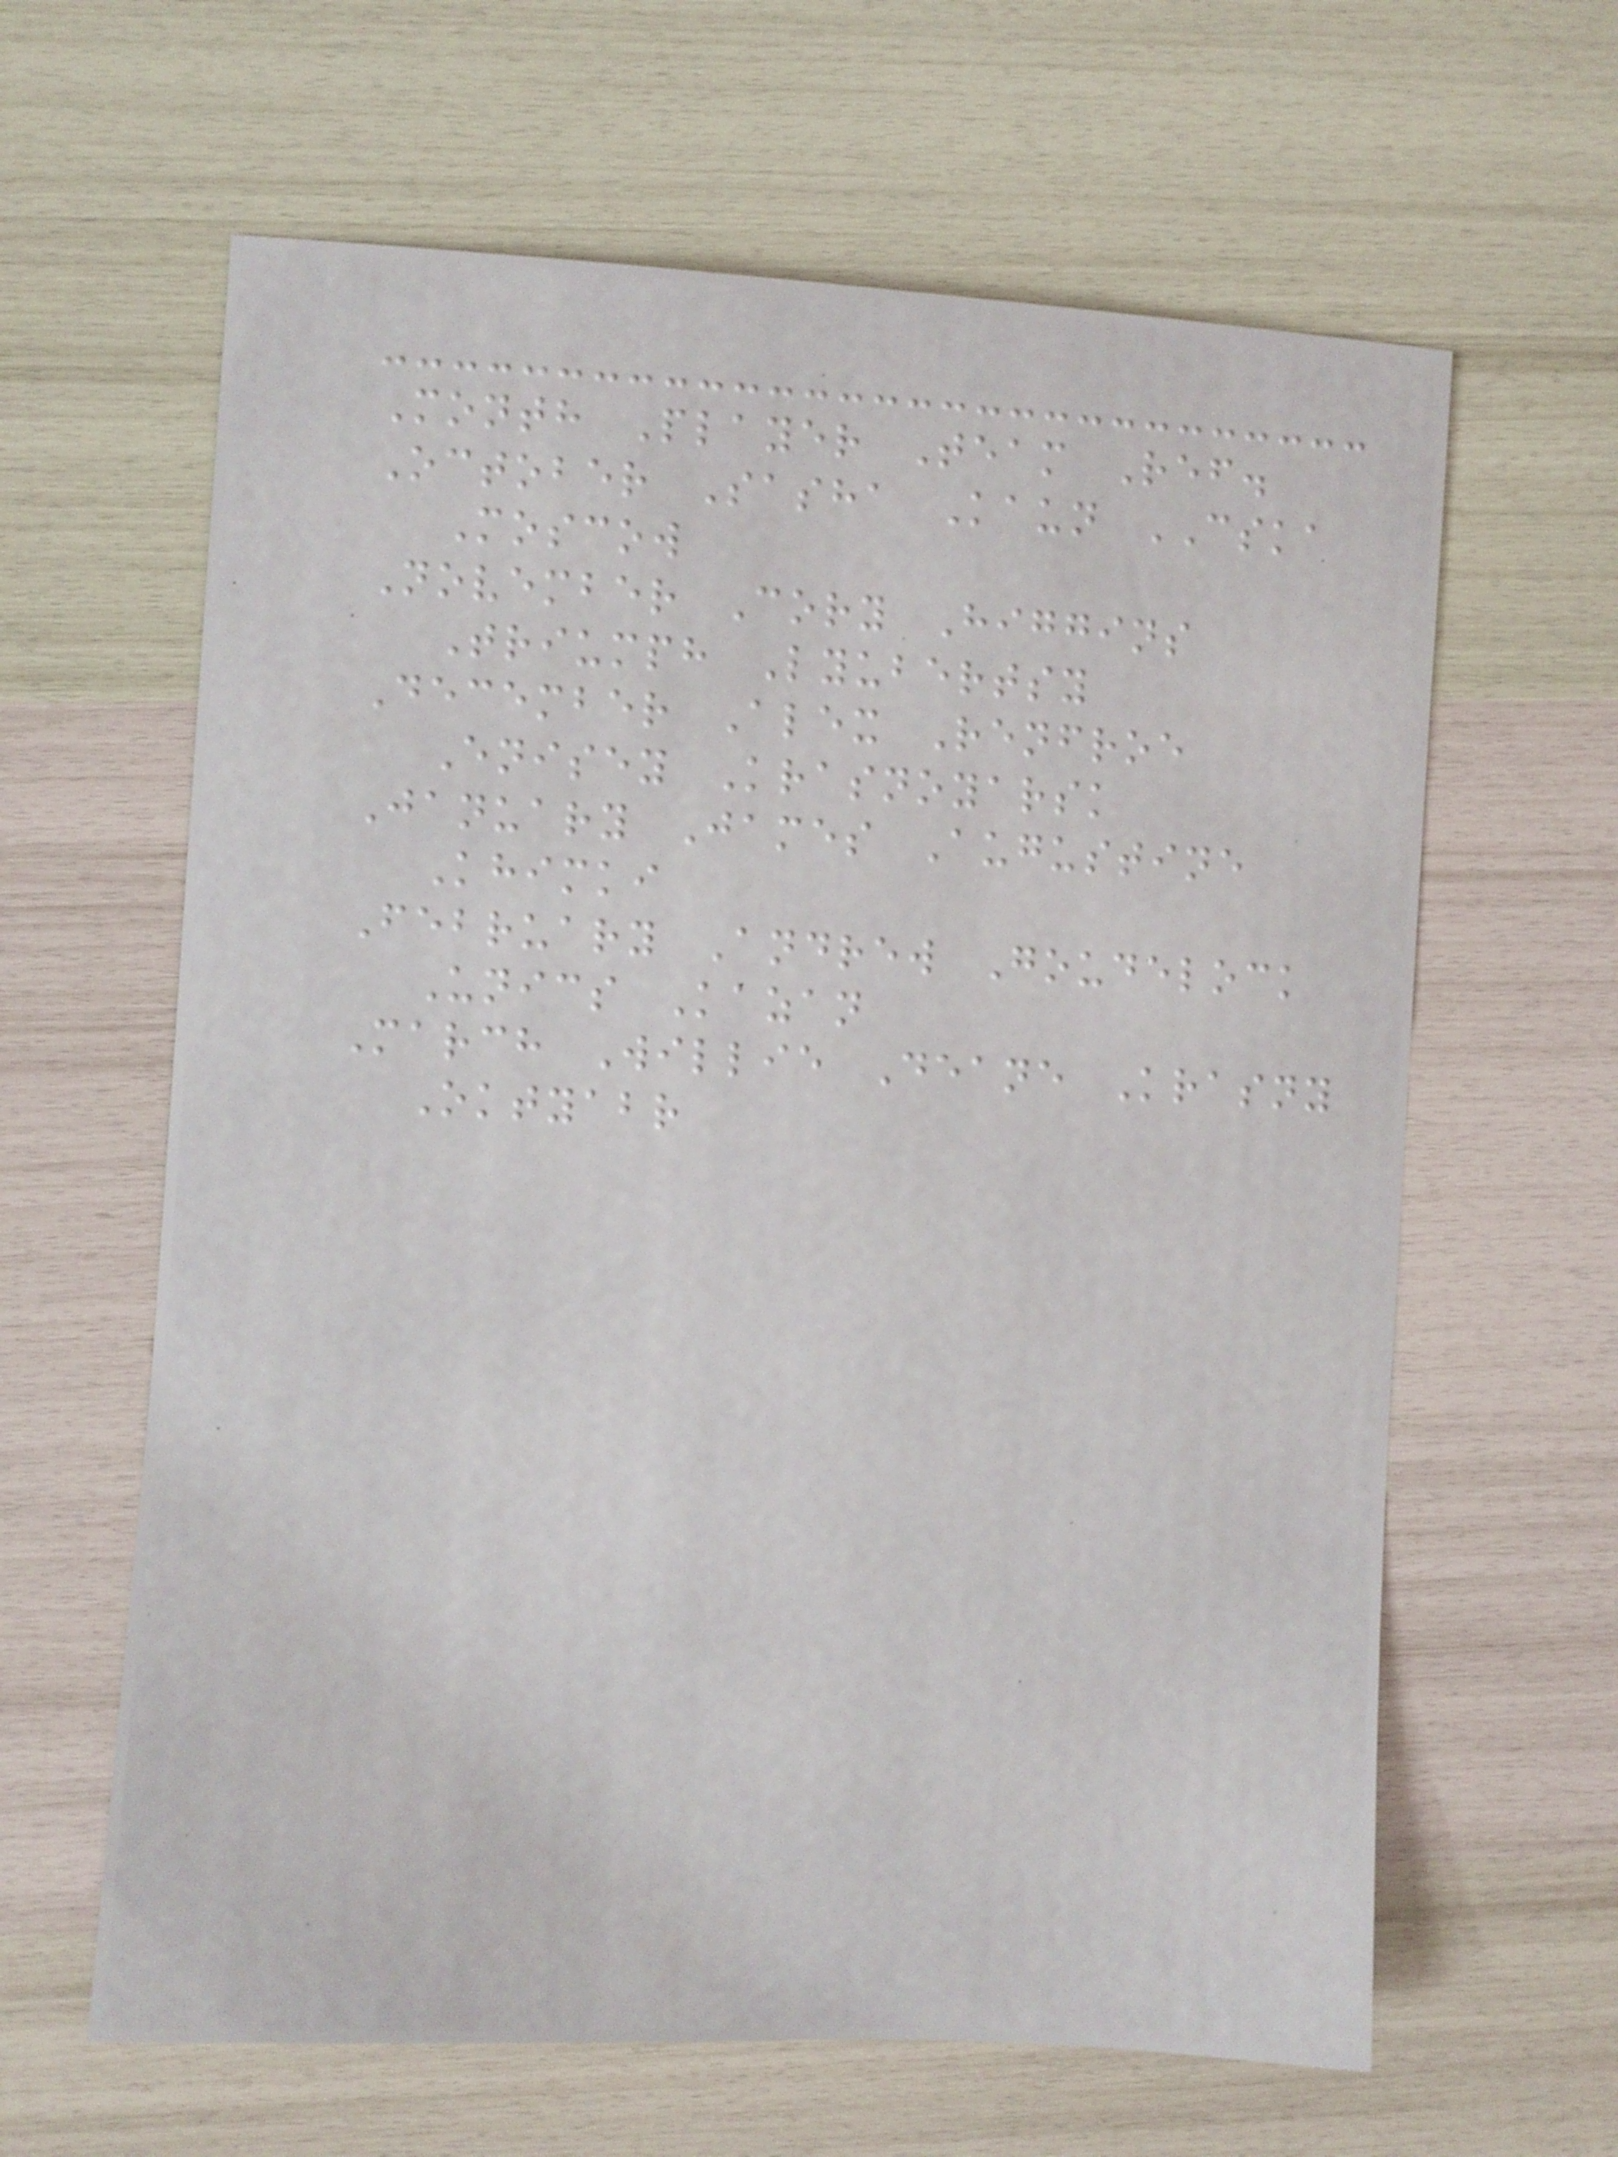Month Player Team Ref.
October Sasha Kaun CSKA
Moscow
November Cory Higgins
Triumph Lyubertsy
December Alex Renfroe
Enisey Krasnoyarsk
January James Augustine
Khimki
February Andrew Goudelock
Unics Kazan
March Willie Deane Krasny
Oktyabr
